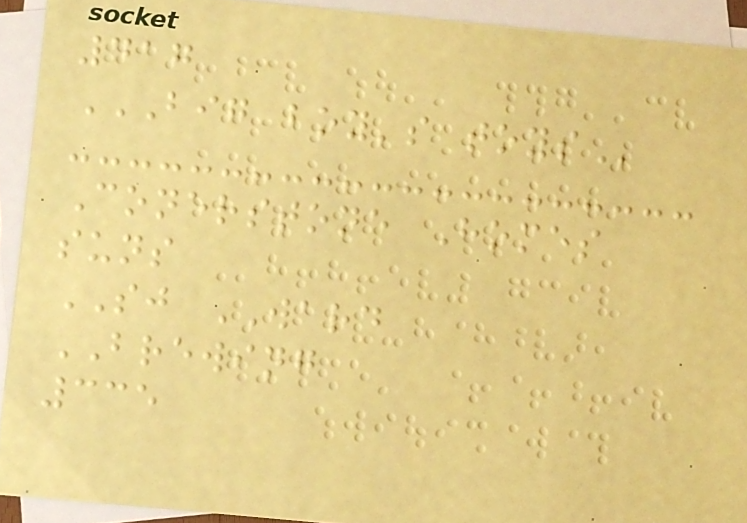417
BIG BOY'S TOYS
Conerstone Homes
suns
SJ WARD
BREWING
335
